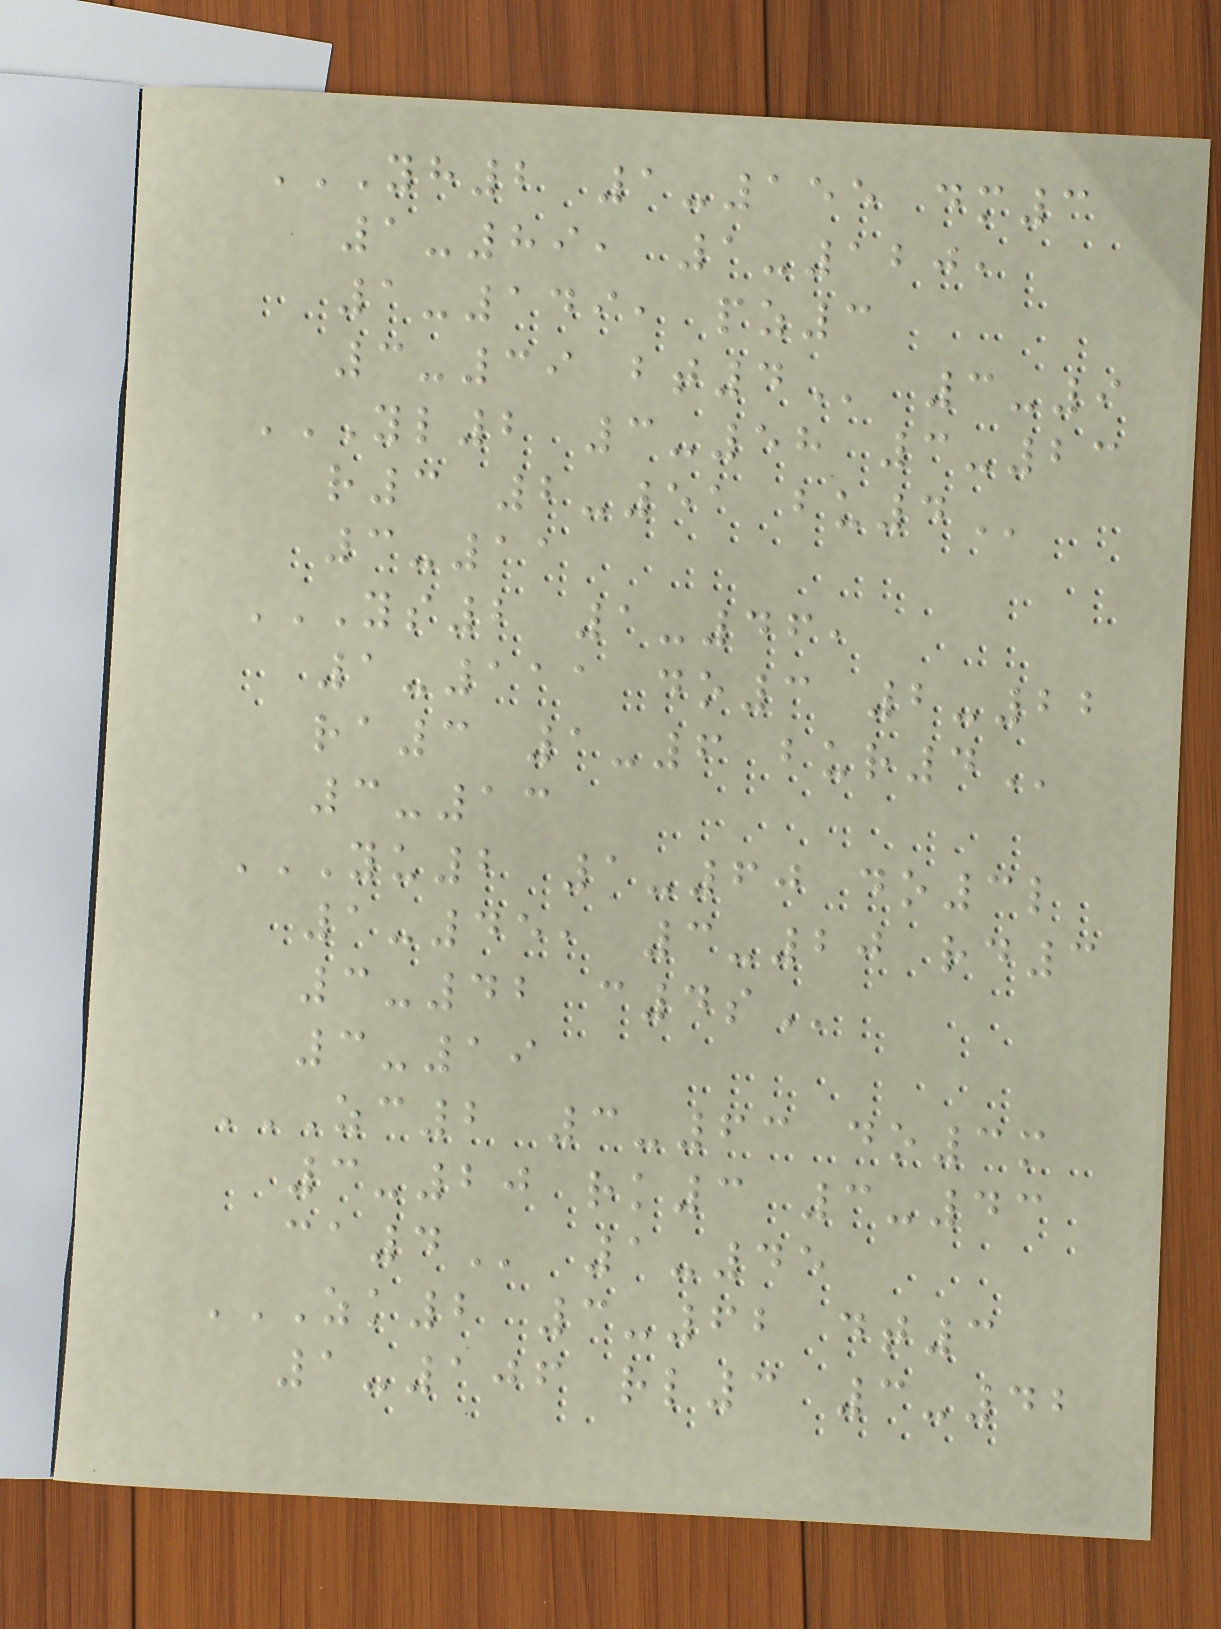YH2 1-155 DM3
1-89, 1-120,
1-149, PZ3
3-39 BT4 3-9
YL2 3-58 3-23
R3 2-51 BU4
3-11
YS2 1-46,
1-111 DO3 2-22
RA3 1-6 BUR4
3-13
YU2 1-60 DO3L
1-45, 3-20 RD3
3-42 C4S
3-19
ZC2 3-63 DO3M
3-20 RK3 3-43
CA4 1-45
ZK2 3-62 DT3
1-106 RL3 3-42
